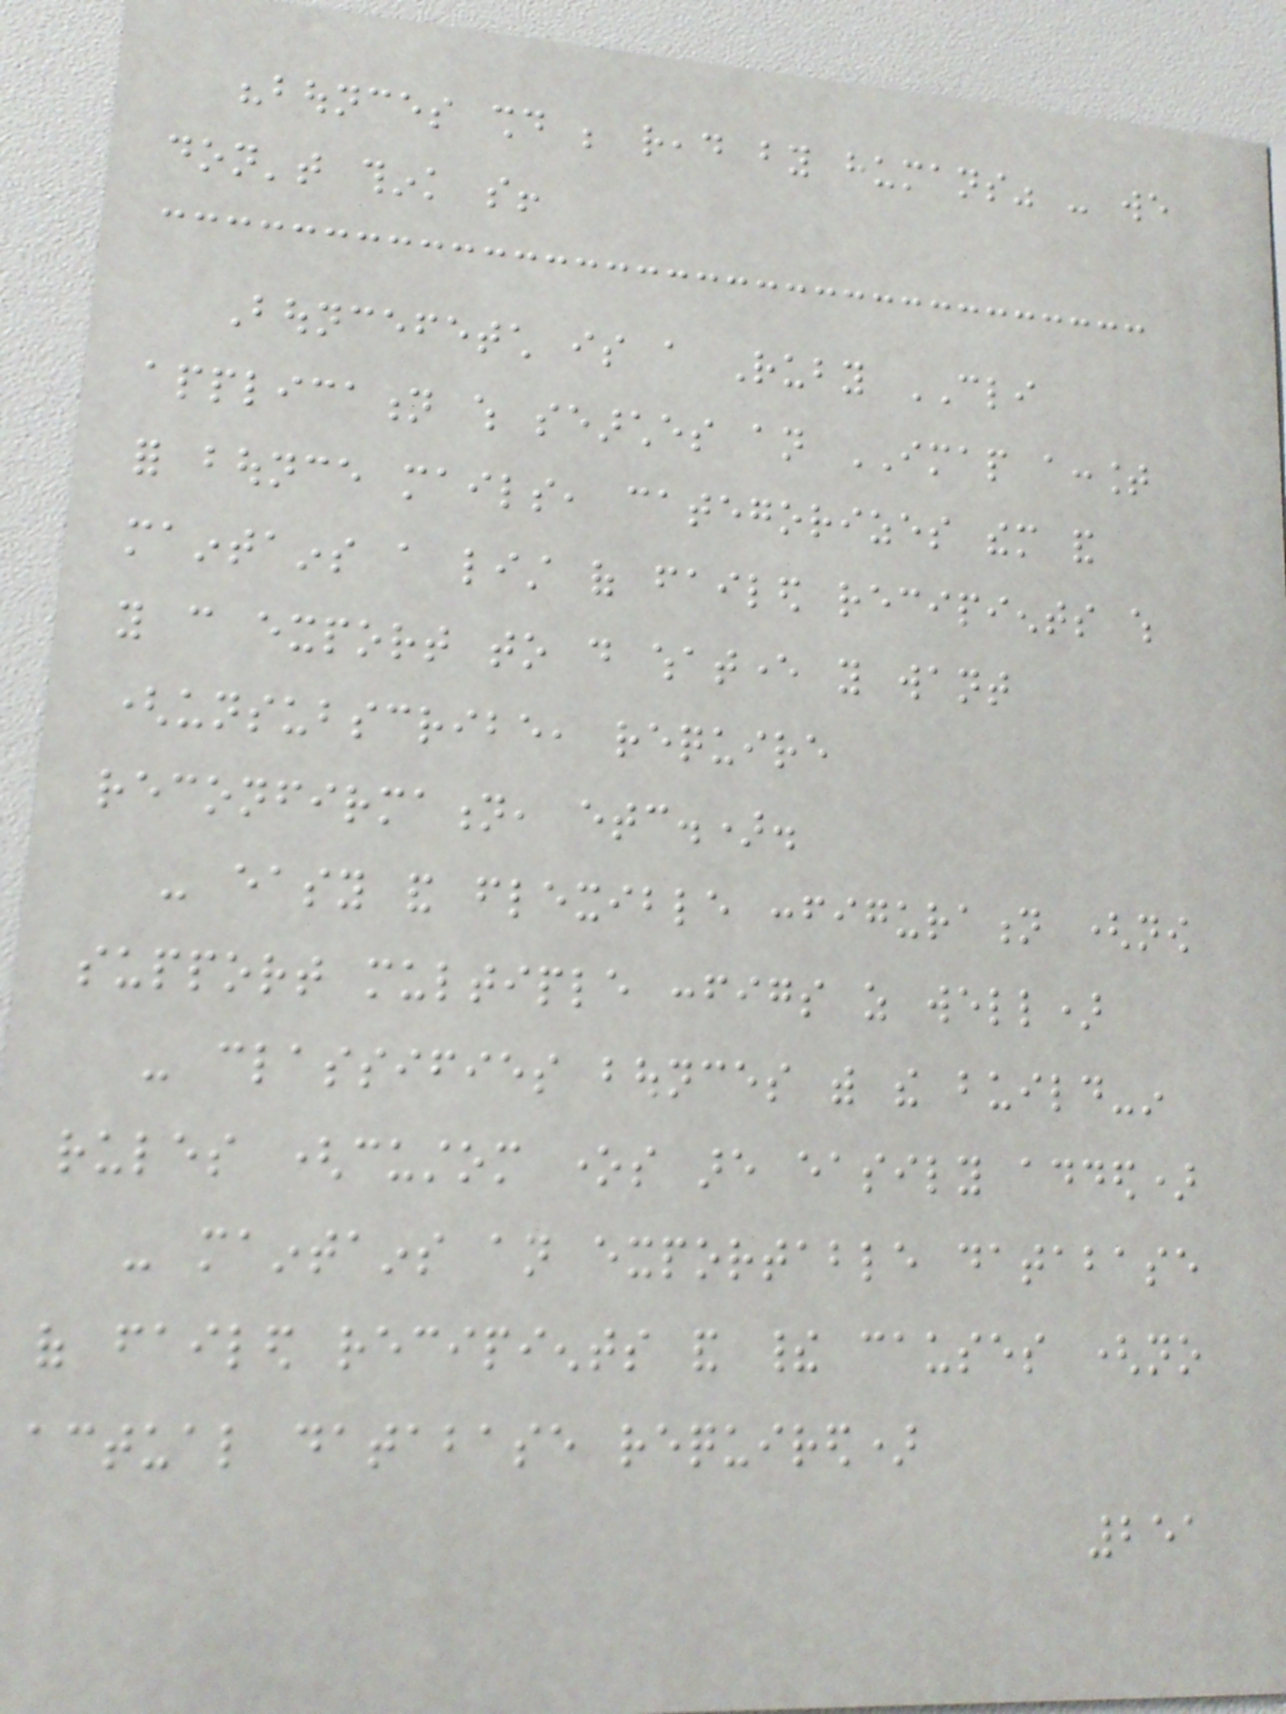"bounces should be read by humans" - we
don't think so!
Bouncefetch is a Ruby CLI
application which searches an IMAP account
for bounce mails, categorizes them and
maintains a list of failed recipients which
you can export to do whatever you want
(unsubscribe, require
reconfirmation, etc.).
- easy and flexible configuration (now
support multiple configs as well)
- classifies bounces with the build-in
rules (custom ones are easily added)
- maintains an exportable database
of failed recipients and their causes (no
actual database required)
251
